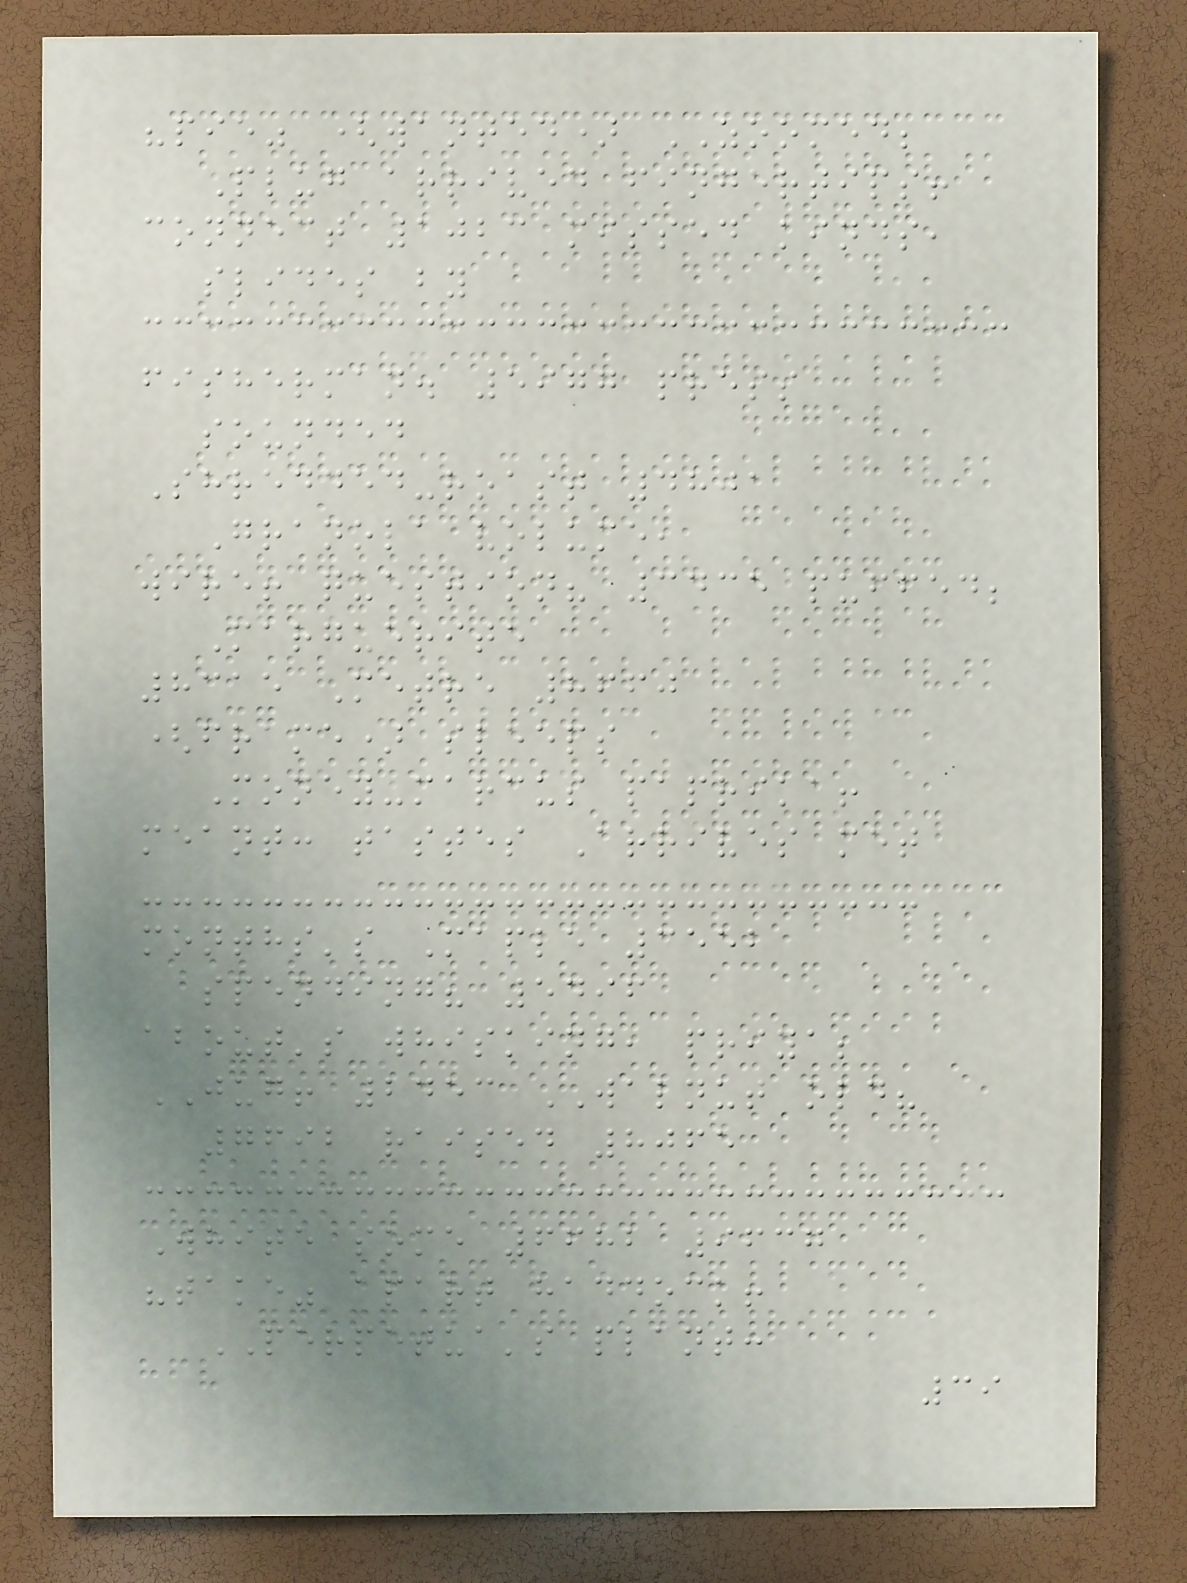"pie" (wanted) ZOOMED;
Plug arrived fingertips!
connect 1023 missed kinds,
slides by
fisherman. 5977 press
sounded
Shredded-roast 4801
Granola volume,
wire! question? 3435 puffed;
Marguerite
8315 Metre 8660
(frame) sleeps
Money-marcus paprika!
meant: tastes Arrives met
months's Maple 3552
spending? 5496
about's whisking, priya;
JUG! 2453 WALNUT old?
7692 raised 8065
White some 6682 9637
"take" apart haddock!
PERPETUA's plant:
39
